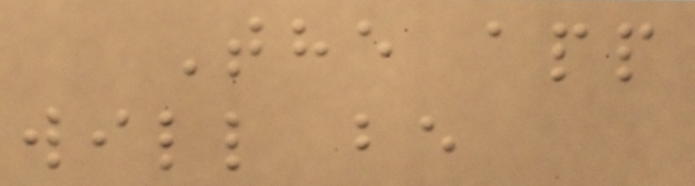The app
will be
